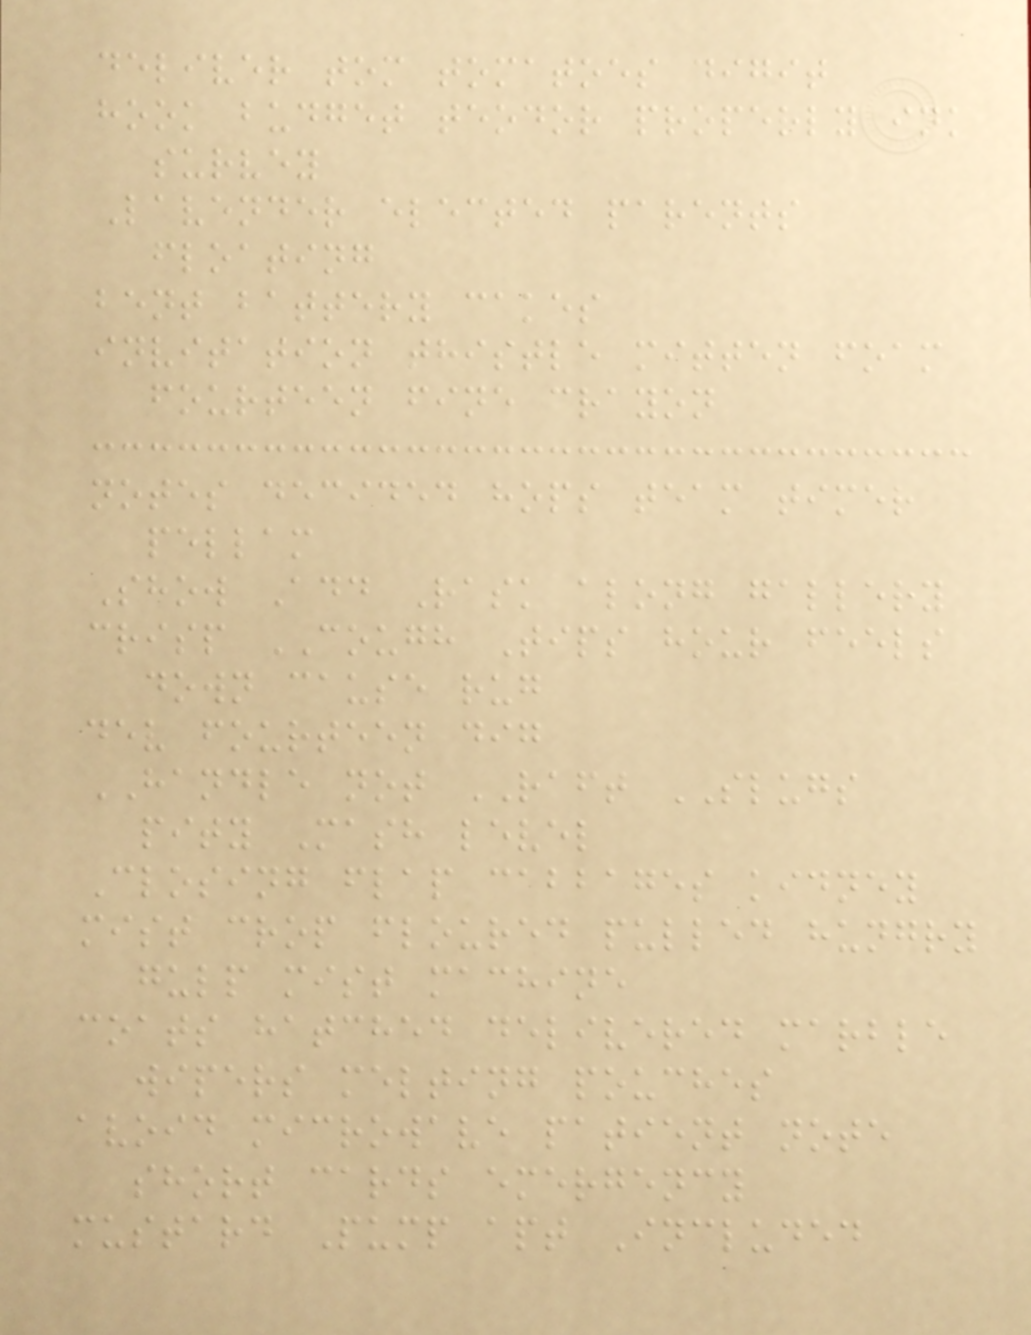deliver tom tomatoes digit
hook budget teodor properly ink
survey
Lavender elected parents
floating
bent battery cakes
invitation thistle mitten foam
fourteen fine crayon
notes decided hops team timer
pellam
Show Add Rask along gallery
crisp COUGH Tips hour feels
down cause rug
dev fourteen dig
HANDLE not RAFT SLUGS
pity Mash level
Closing flap cabbages kidney
mist crop floured pulled hungry
gulp mist machine
coats hatched delivered marble
wipers melting pouches
avoid microwave patient note
short cards emergency
mustard Pump apt Included
